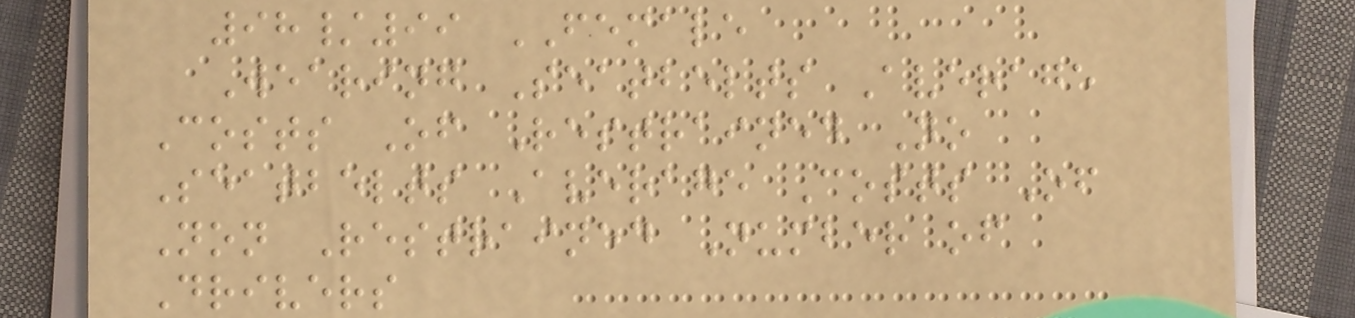98/99 FEMALE
Wearing Seatbelts Average
Costs Of Restrained No
Seatbelts Average Costs Of
Non Restrained Number of
Drivers
